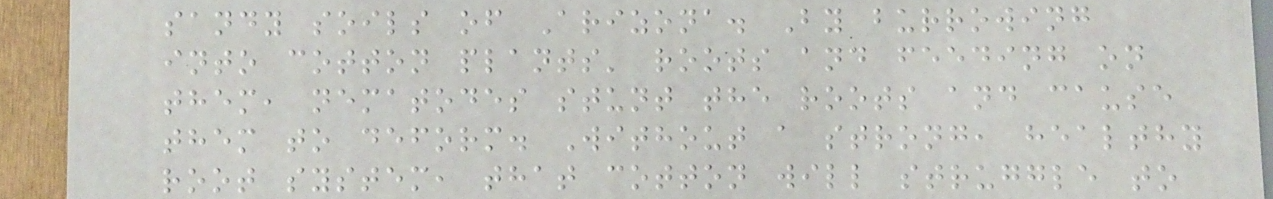sandy soils of Arizona. By burrowing
into cotton plants' roots and feeding on
them, nematodes stunt the roots and cause
them to deform. Without a strong, healthy
root system, that cotton will struggle to
